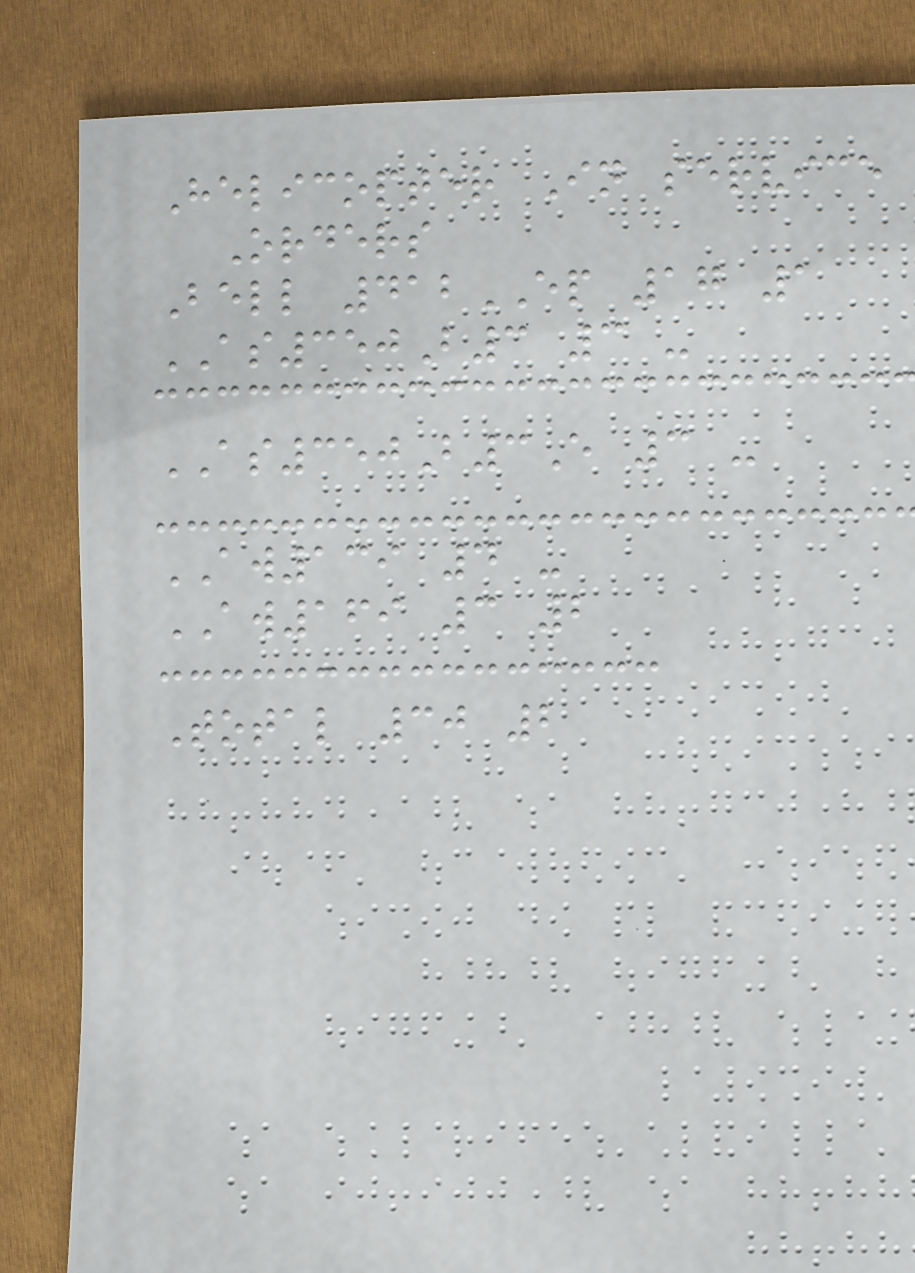Helicopter In service
Orders
Bell 412EP 17 1
AS350B3 3 -
AS350B3E 3 -
AW139 4 -
AW169 3 2
Total 30 2
